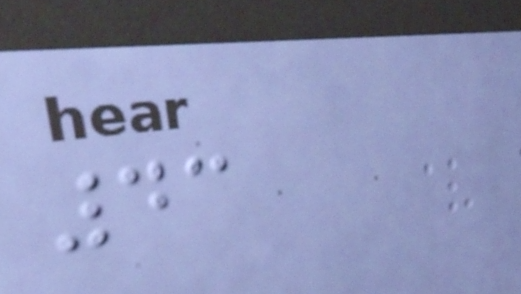43
